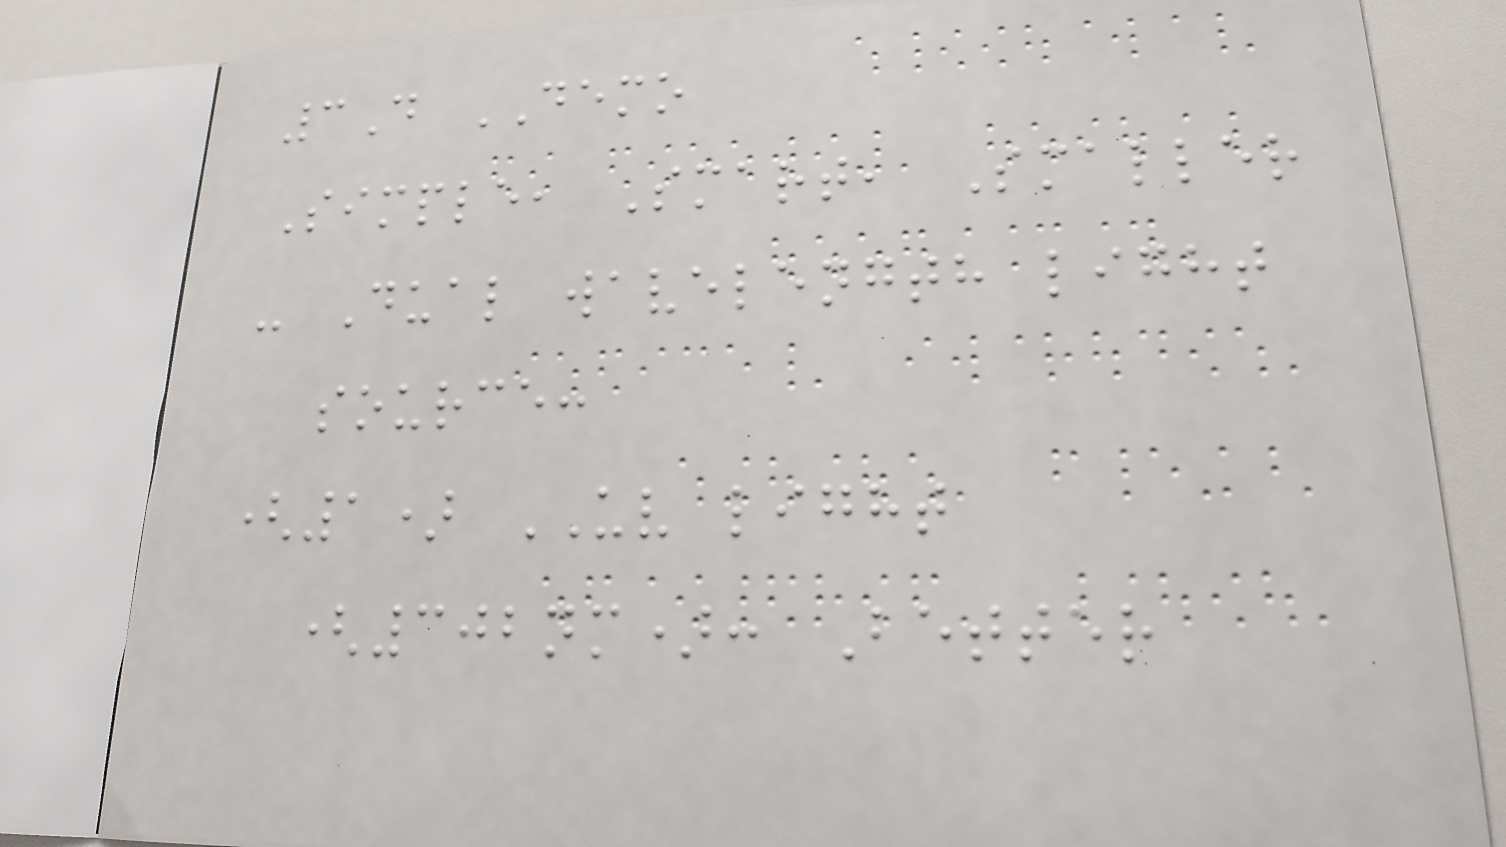3D DEMO
Simple, Smart, Smaller
- Dual wavelength light
source:
(1) UV light
(302nm): Better
